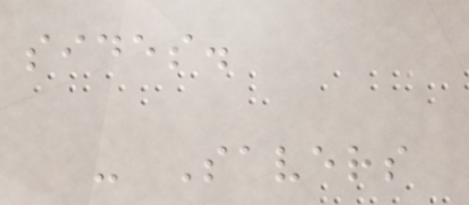sides.
- Savers
